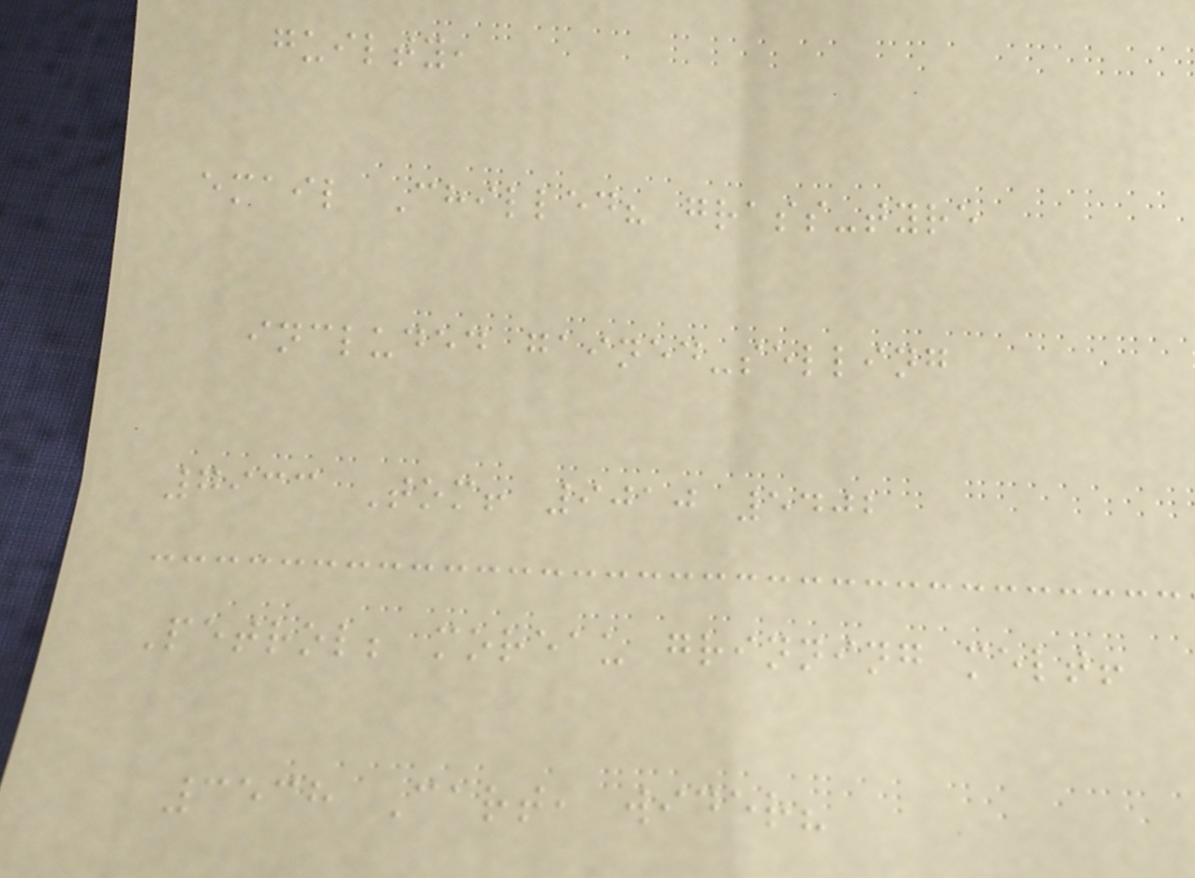guilty,
email Chilled? grass-tyre
included gained-selling
7933 Tom! 9010 5402
Petrol; moreau grinning melt!
3538 Cart, wider?
